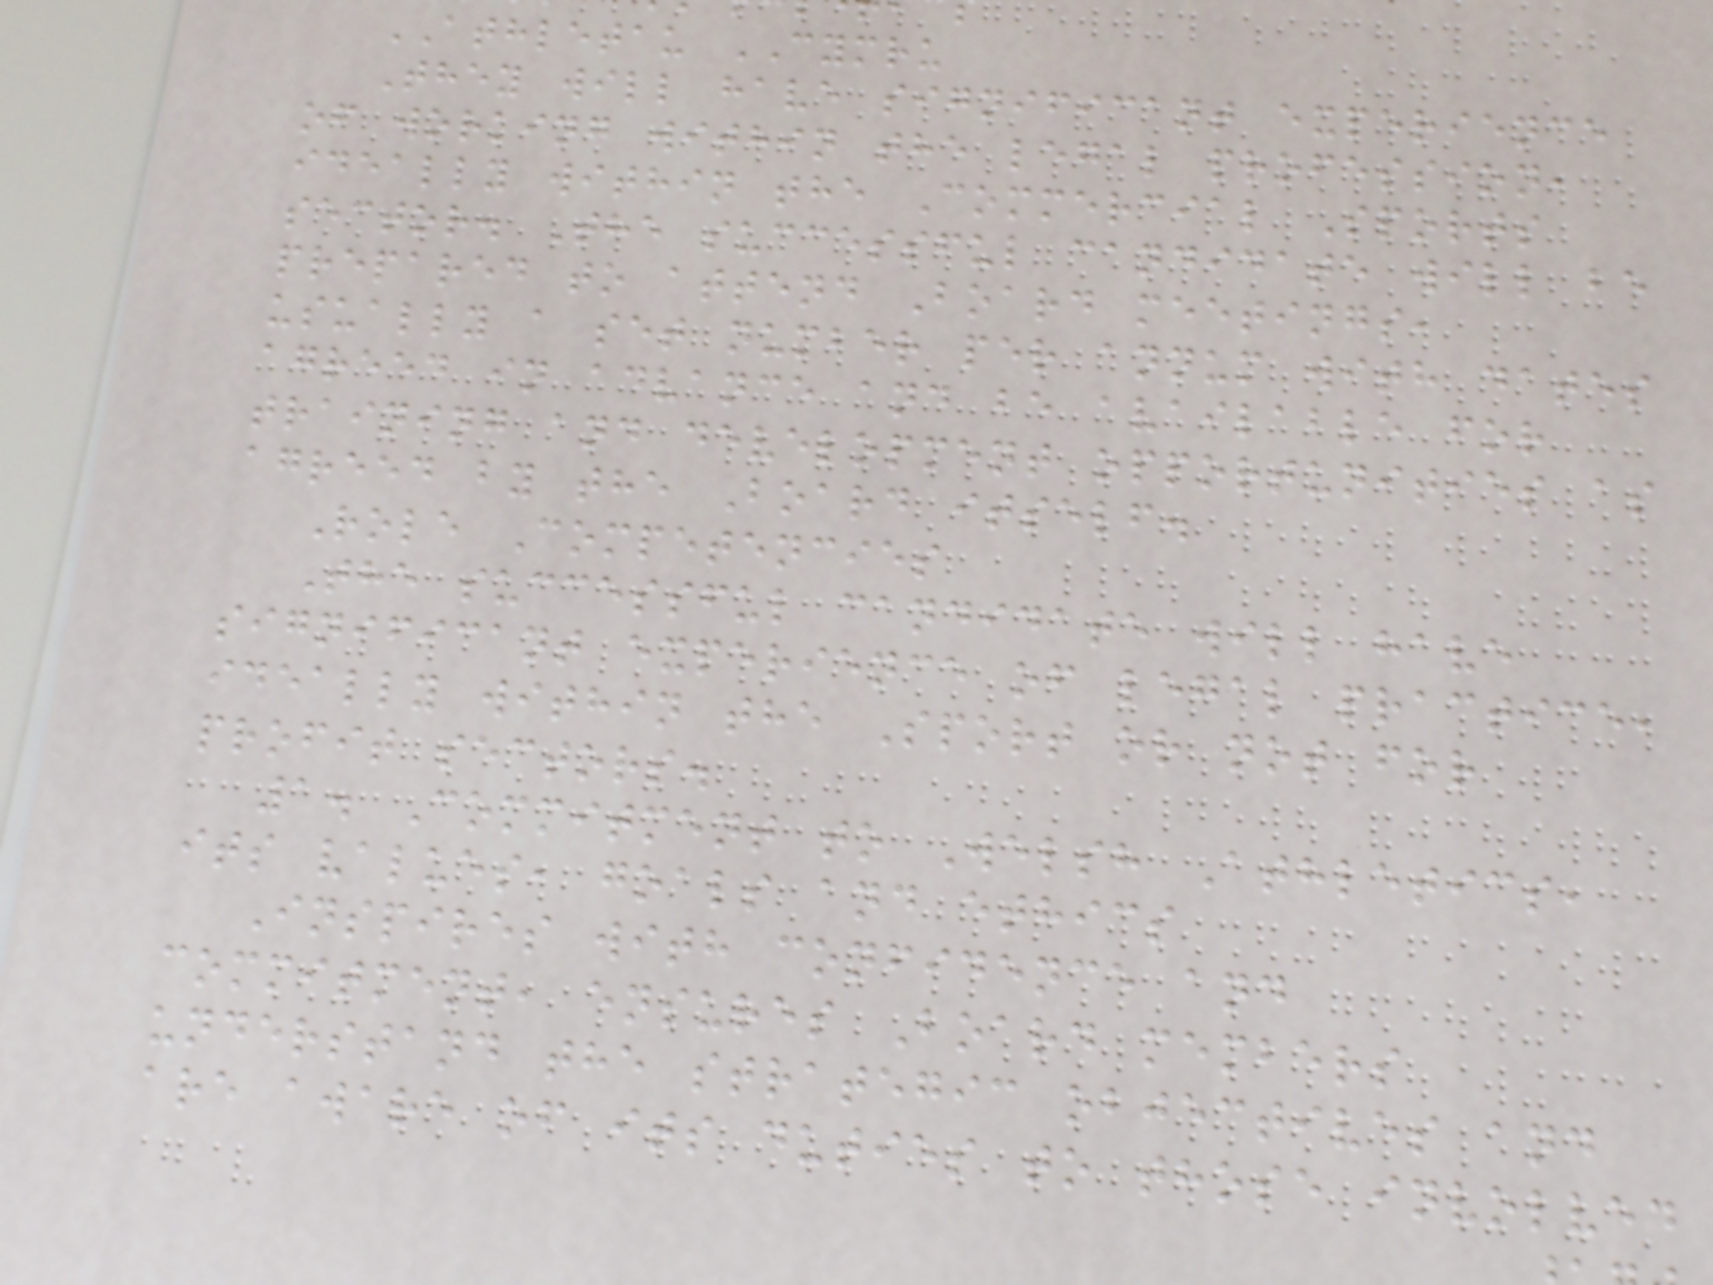ATHLETAU CYMRU
They will have significant experience
of working within the legal profession,
ideally within the Commercial Sports
sector. The successful candidate will be
prepared to attend Board meetings,
usually a set number per annum with dates
agreed in advance and be available for
training and development opportunities as
agreed by the Board itself.
Role Competencies
The successful candidate will have
significant experience of legal practice,
ideally within the Sport or not for
profit sectors.
1. Commitment to Welsh Athletics,
its values, goals and ethics
Inspires with confidence and
commitment, ensures Board members
understand the strategic objectives and
are aware of its duties to those involved
